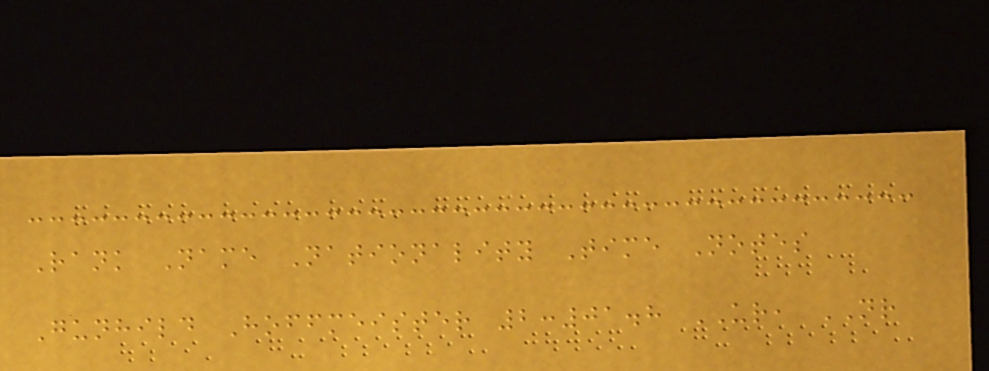Rank Name Nationality Time Notes
Gunhild Hoffmeister 2:01.8 UR, NR
